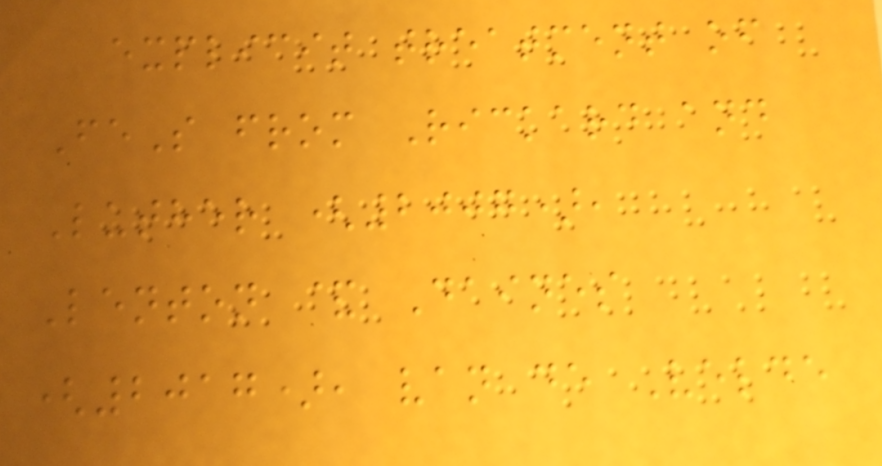explicit treatment of
FeS from Rickard and
Luther (2007),
Lenton & Daines
(2017), van de Velde
